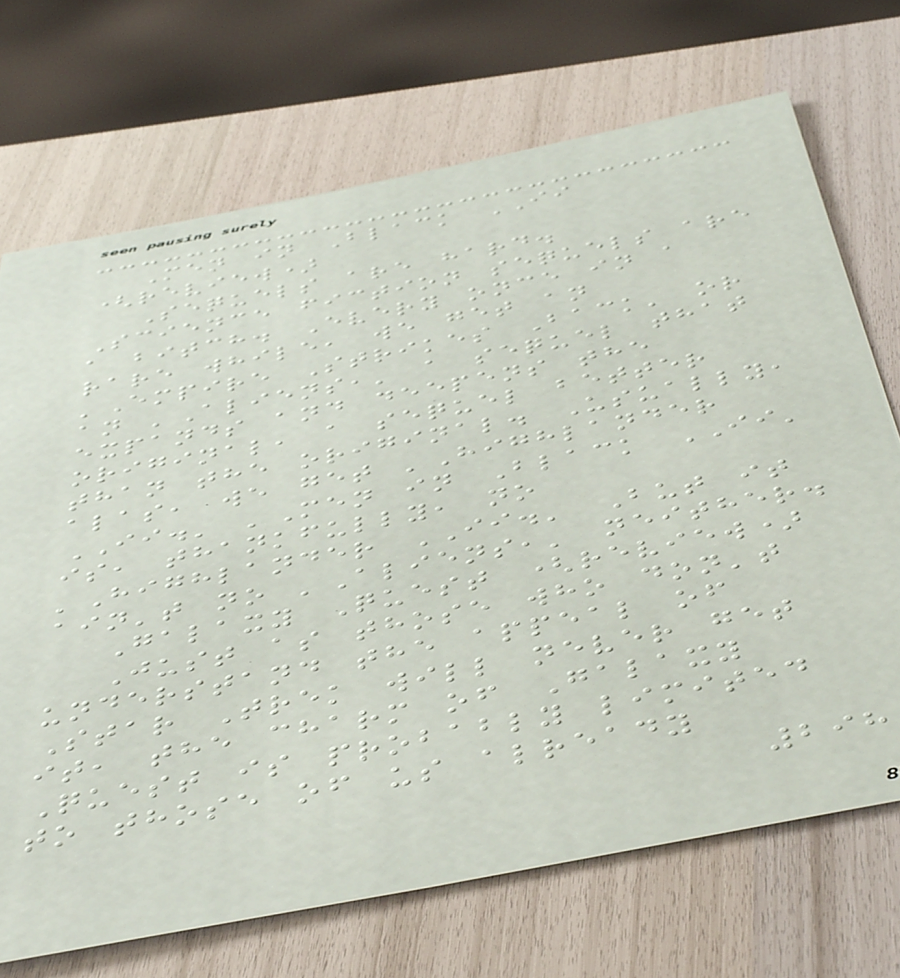Men in Black II
(review)
Sequels are hard.
Science fiction sequels are
a bitch. Every once in a
rare while, we get an
'Empire Strikes Back' or
an 'Aliens,' a sequel that
expands and deepens the
original, a sequel better
than the original. Usually,
alas, we get 'Highlander
II.' 'Men in Black II'
is, thankfully, no
'Highlander II.' But it
ain't no 'Aliens,' neither.
Galaxy Quest (review)
Just as those who don't
understand the appeal of
Star Trek will never get
it, the charm of Galaxy
Quest is probably limited
to those of us already
298
